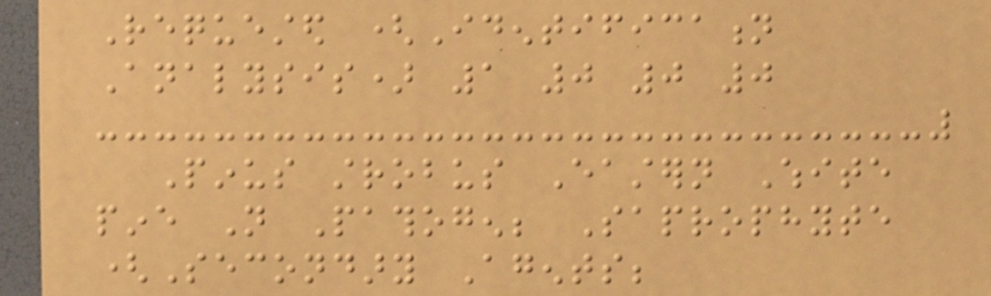Requested (Identification
Analysis) 1 0 0 0
Pinus strobus Eastern White
pine Not Pathogen; Saprophyte
(Secondary Agents;
